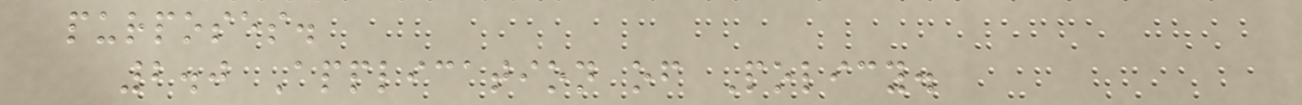purposes.
2.0 Application of Policy.
